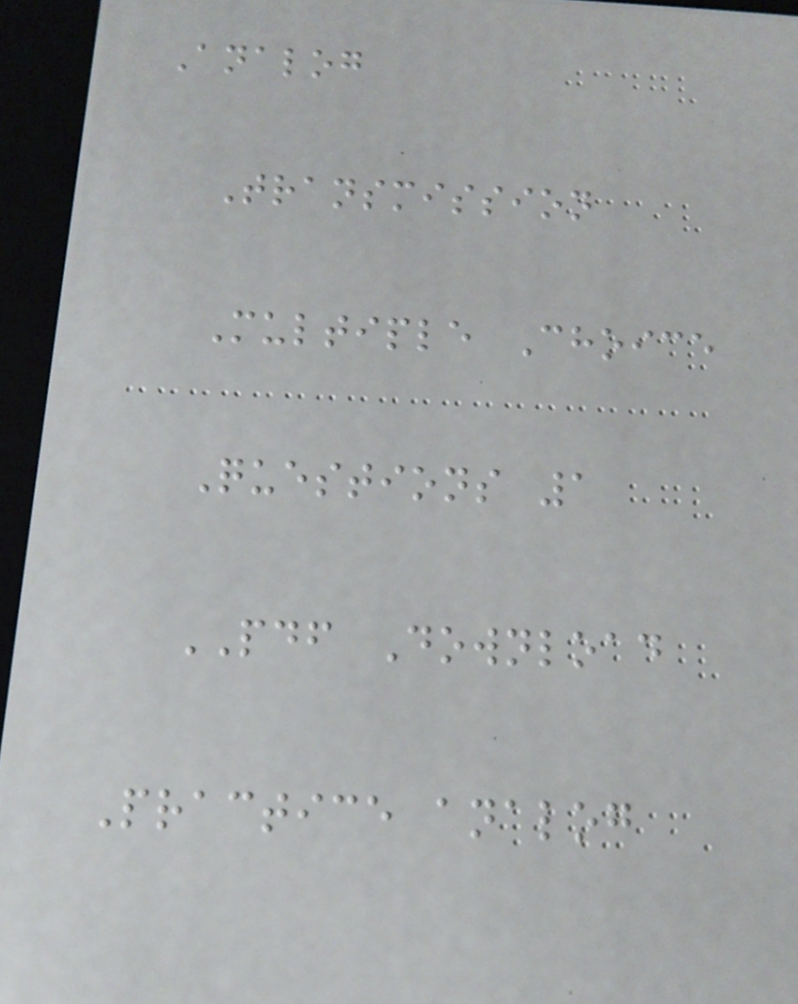Analog
Transmission
Multiple Choice
Questions 1
PDF Download
Practice analog
